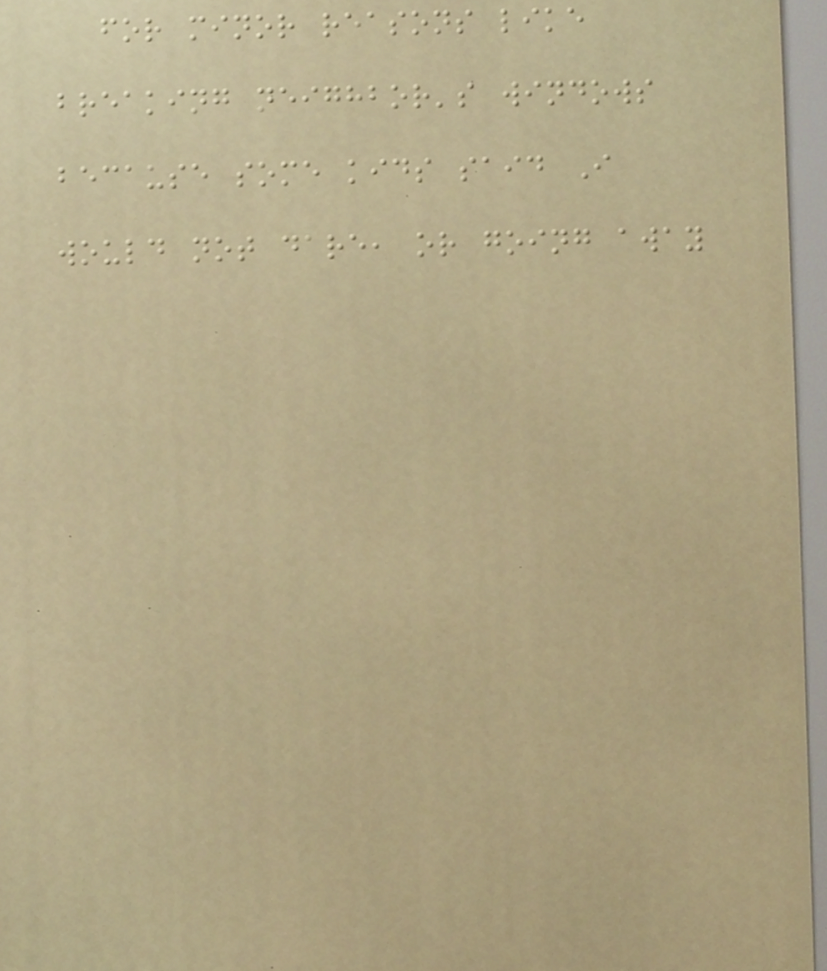for minor reasons like
breaking neighbor's windows
because some kids said I
would not dare, or going away
